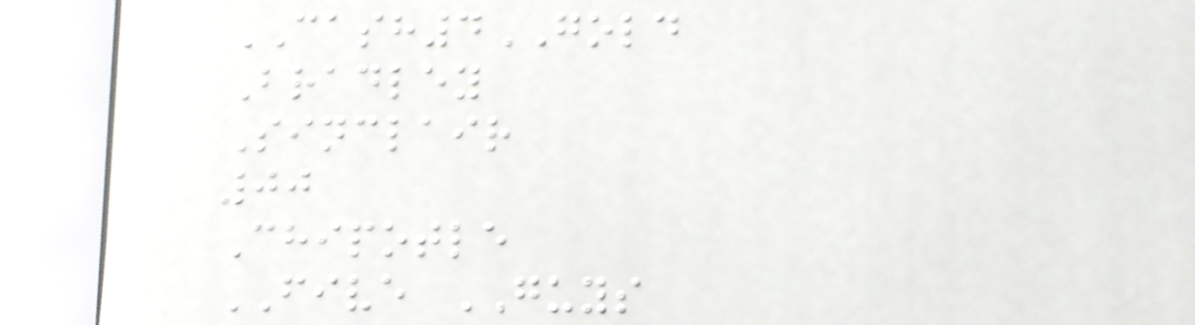CASH4GOLD
Bradley
Sinclair
00
Chipotle
FIVE GUYS
